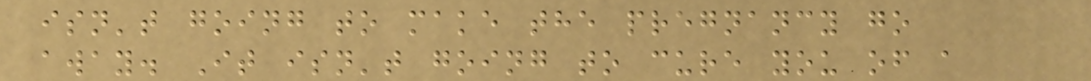isn't going to make the pregnancy go
away. It isn't going to cure you of a
